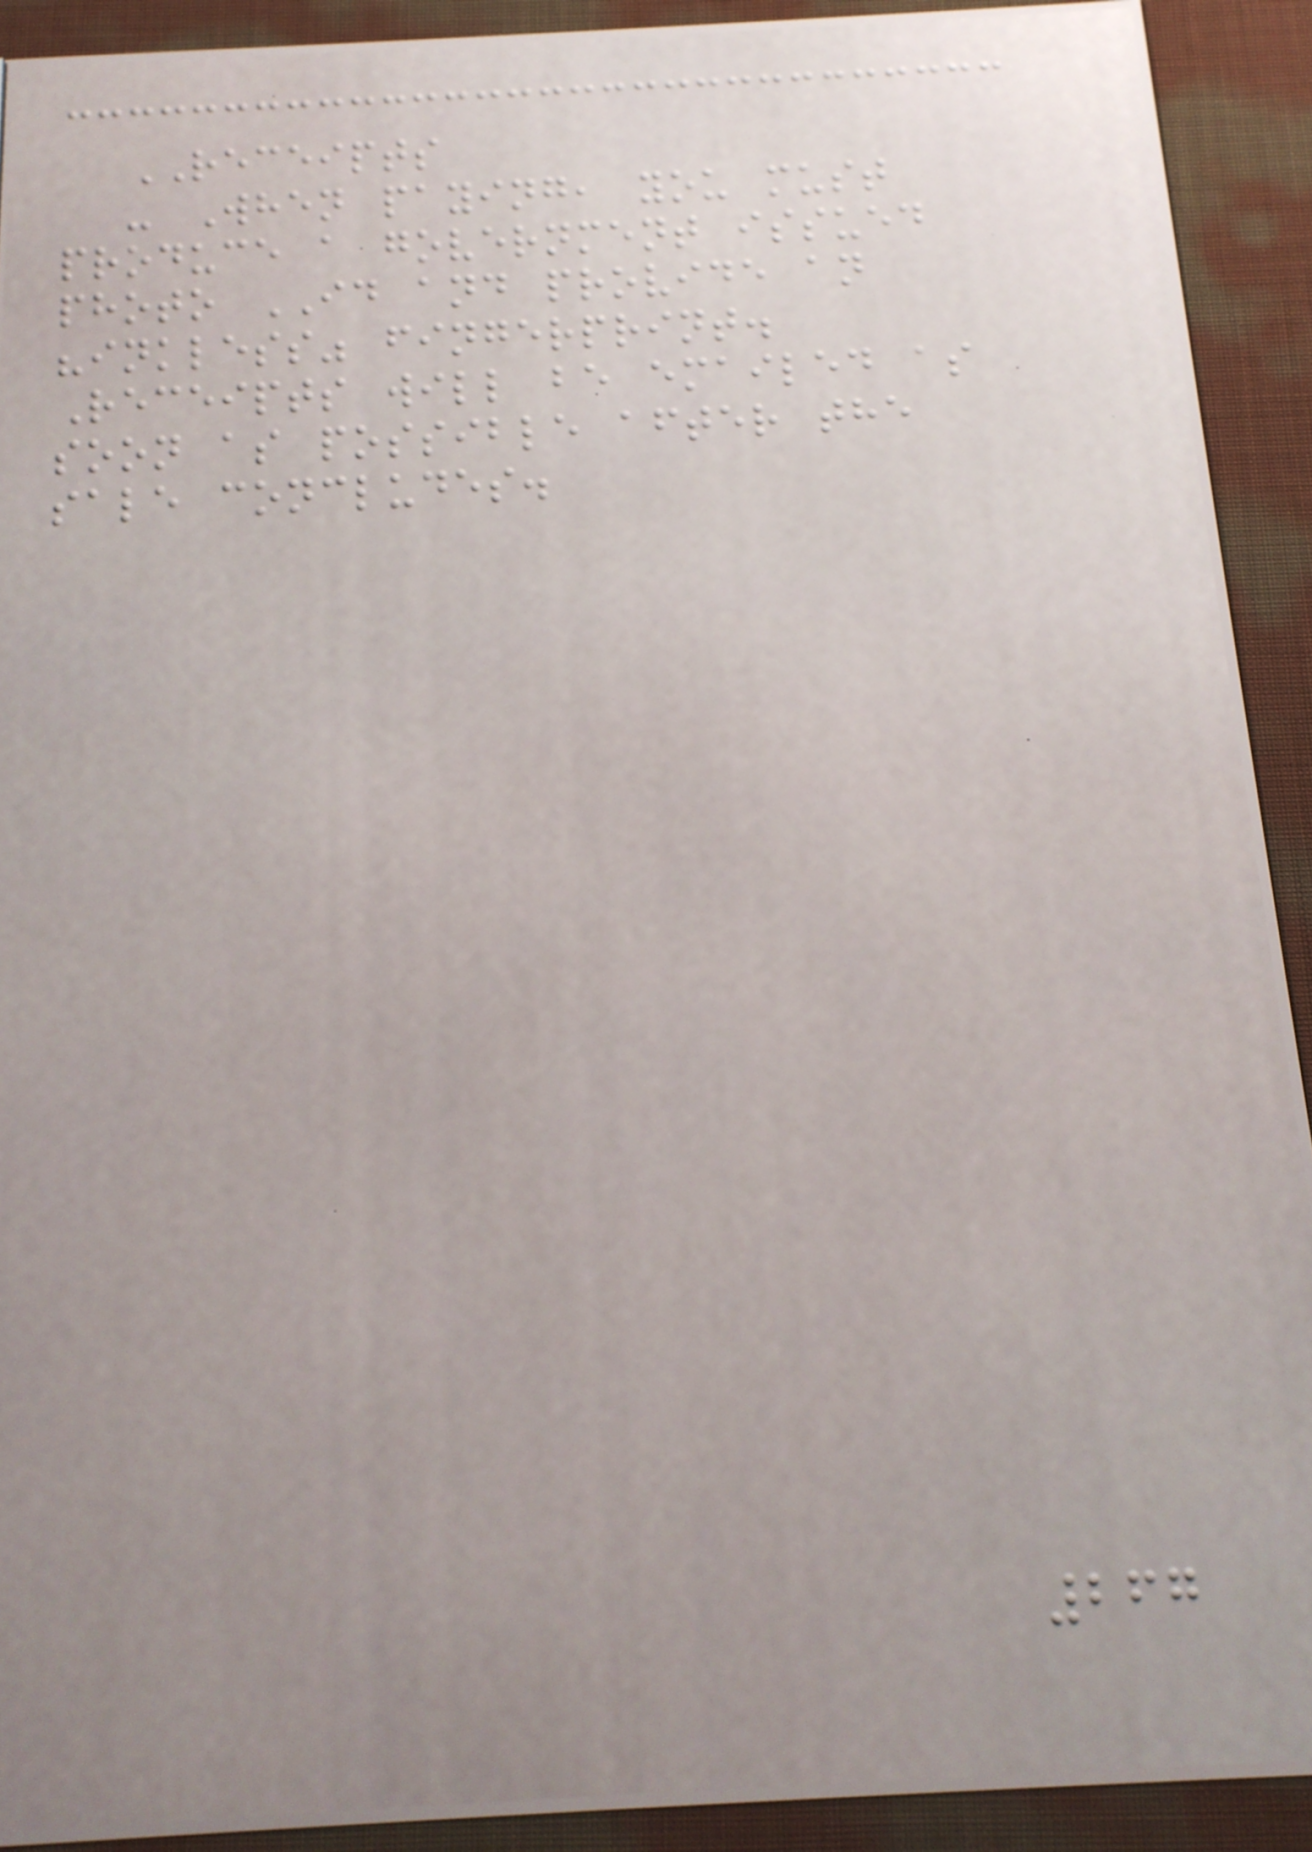RECEIPTS
- When paying, you must
produce a government issued
photo ID and provide an
"inkless" fingerprint.
Receipts will be emailed as
soon as possible after the
sale concludes.
267
